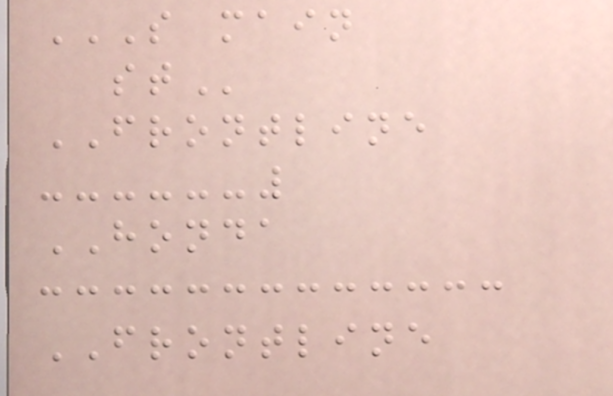S MAIN
ST
FRONTLINE
HONDA
FRONTLINE
